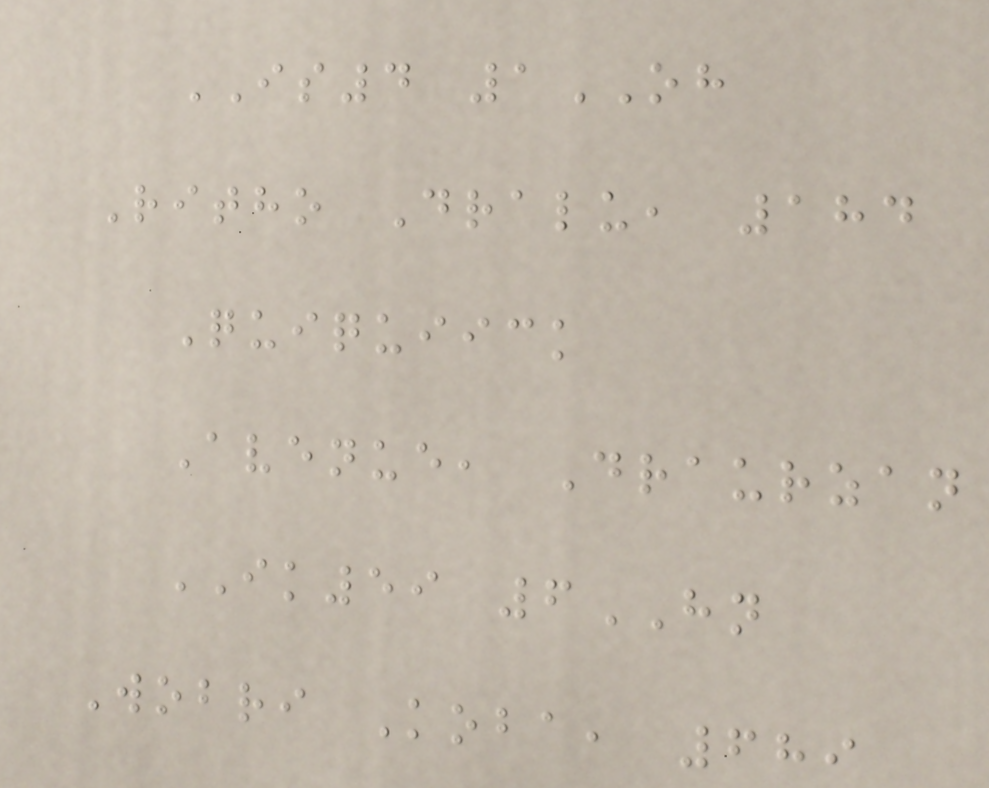IS4 1OH
Ritho Dralu, 184
Quiquiick
Avenue, Draurzan
IK59 6HN
Wobri Koba, 689
